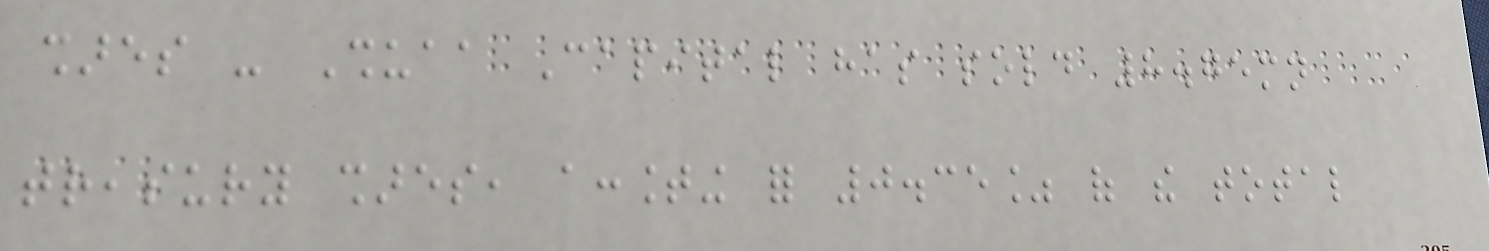shares - Shuaa Capital has sold 8.75mn
treasury shares, accounting for 0.35% of the total
